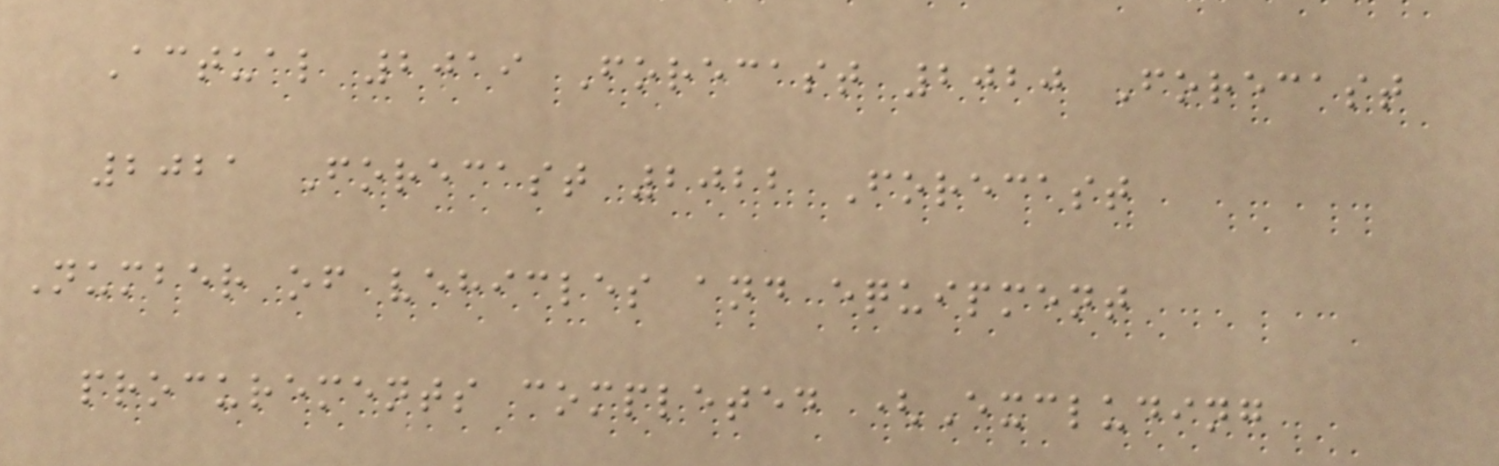Actual 2019 Forecast 2020 Forecast
2021 Forecast 2022 Forecast
Number of vehicles and equipment
procurements completed (Excluding
